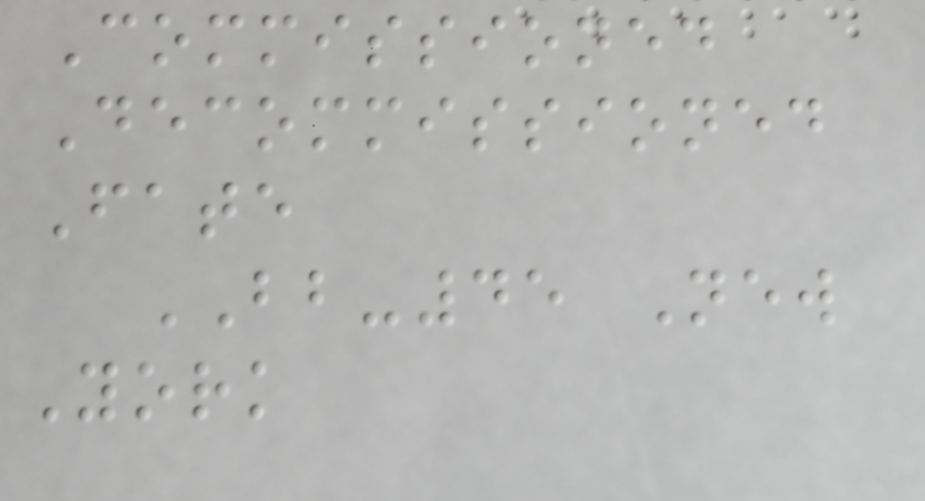Commissioned
Decommissioned
Fate
BB-45 New
York
